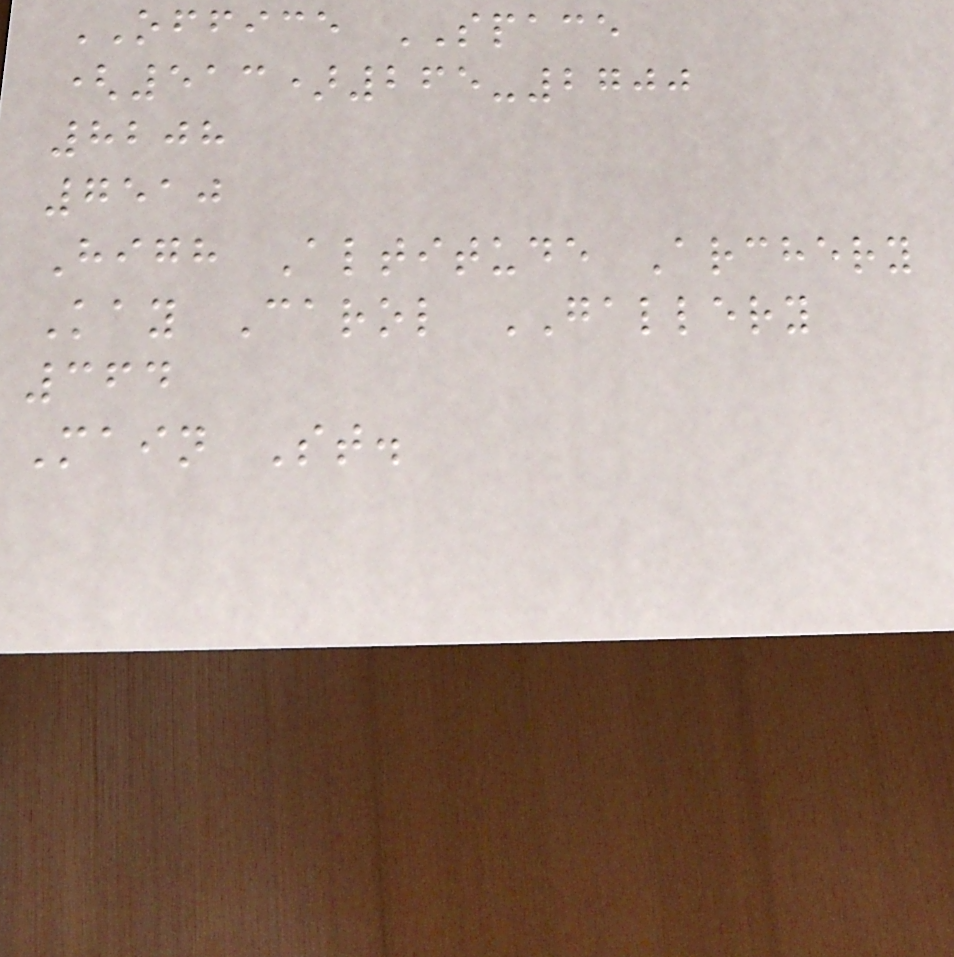OFFICE SPACE
(513)265-2700
8208
7510
High Altitude Archery
Kay Carol GALLERY
364
Main St.
